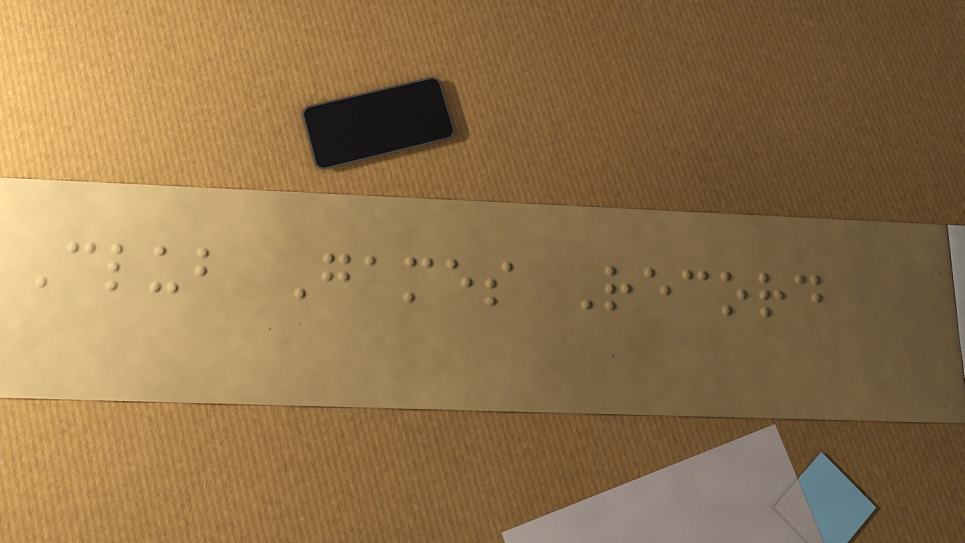Club Games Record
